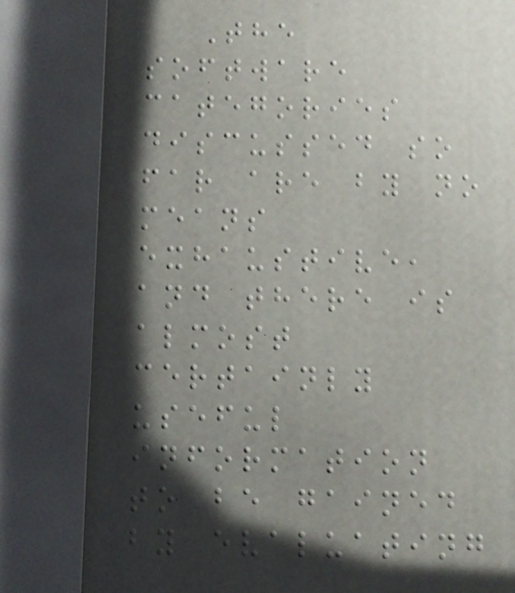The
software
categories
discussed so
far are by no
means
exhaustive,
and there is
almost
certainly
useful
information
to be gained
by evaluating
